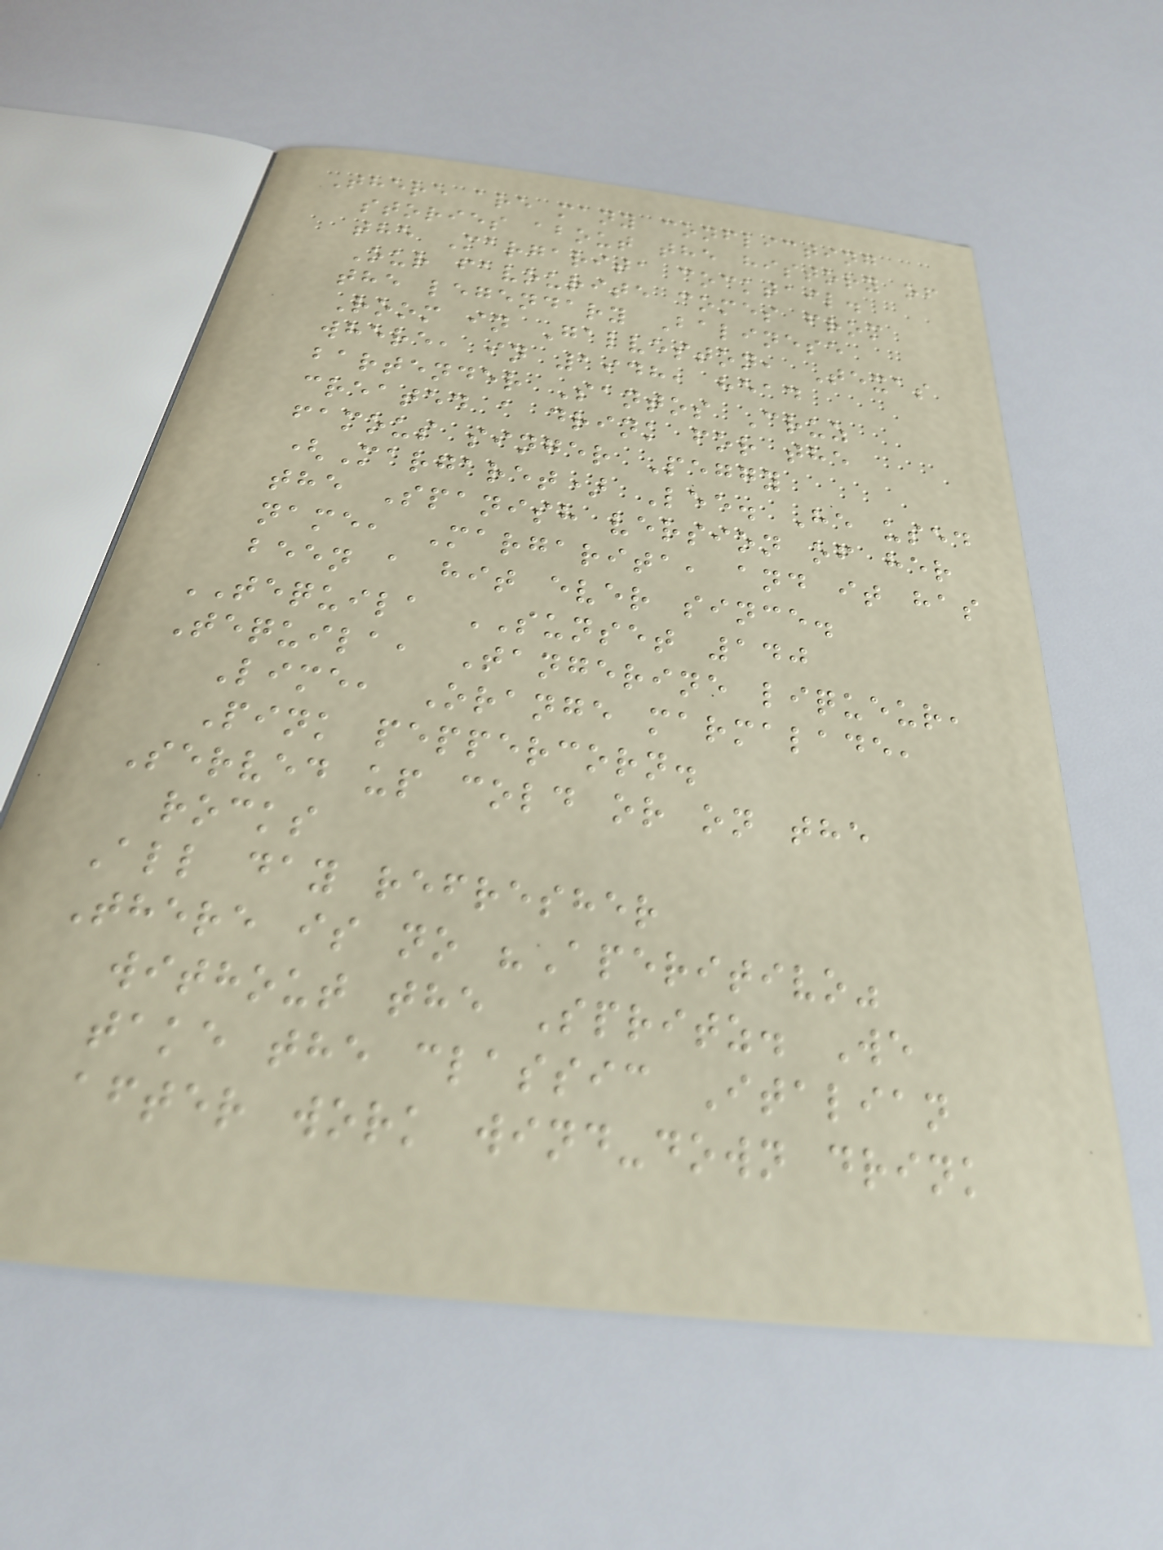There are many conflicting
stories about the history of
the Margarita cocktail.
Our favourite comes from
the legendary Balinese
Room in Galveston, Texas
where, in 1948, head
bartender Santos Cruz
created a drink for the
famous singer Peggy
(Margaret) Lee. He used
the Spanish version of her
name, Margarita, and it has
been a hit ever since.
TEQUILA SUNSET 140
Tequila, Tangerine liqueur,
Lime, Orange marmalade,
Pink peppercorn.
Served up cold or on the
rocks
All day refresher
There is no "Aperitivo"
without the Spritz. We
take the classic Italian
after work wind-down drink
